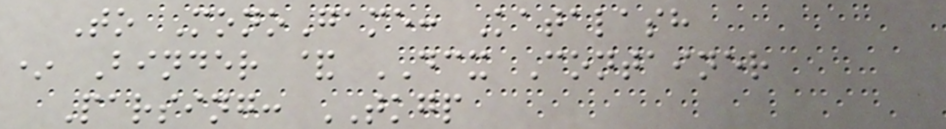To MonoGame: Katalash
* Binder & DCX Container
Parsing: TKGP
